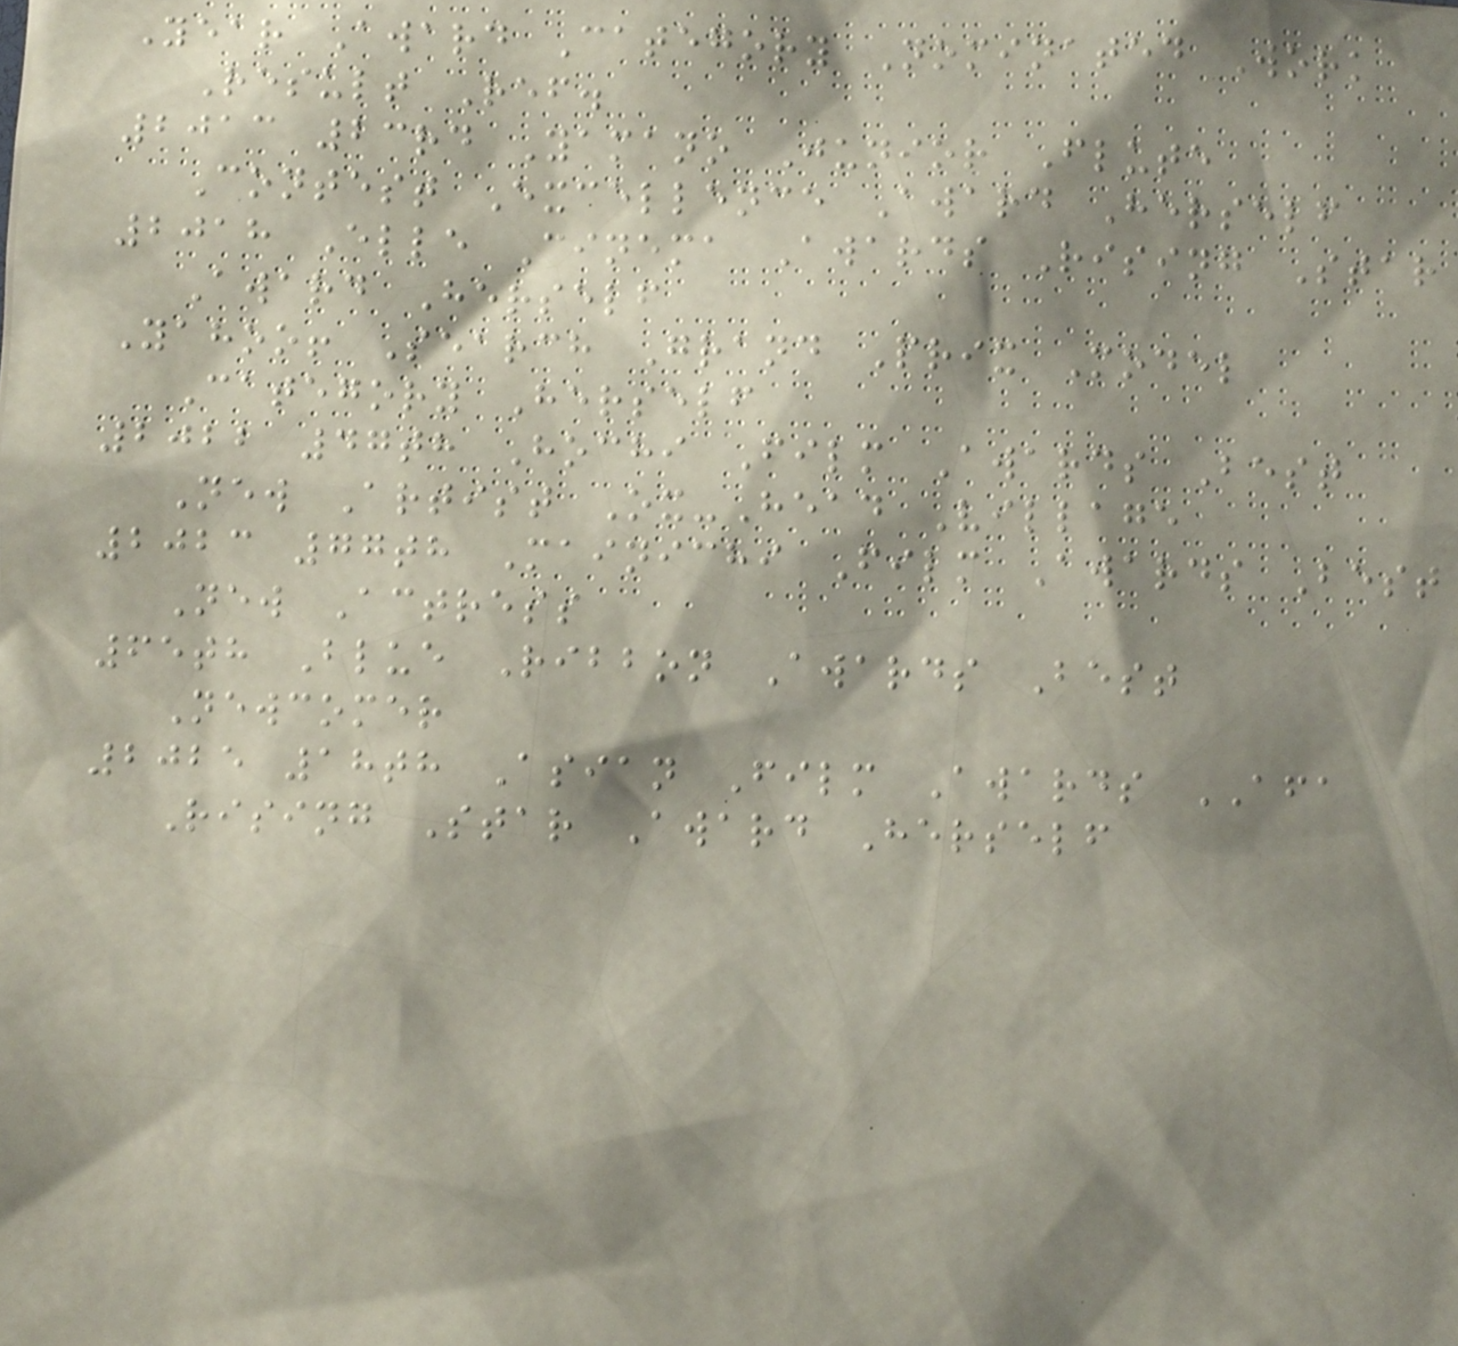Year Award Category Nominated Work
Result Ref.
2013 23rd Yamano Junior Flute
Contest Excellence Award Herself
2018 Elle Cinema Awards Rising Star
Award Herself
Yahoo! Search Grand Prix Model
Category Herself
2022 47th Hochi Film Awards Best
New Artist Ox-Head Village
2023 77th Mainichi Film Awards Best
New Actress
65th Blue Ribbon Awards Best
Newcomer
2025 18th Asian Film Awards AFA
Rising Star Award Herself
